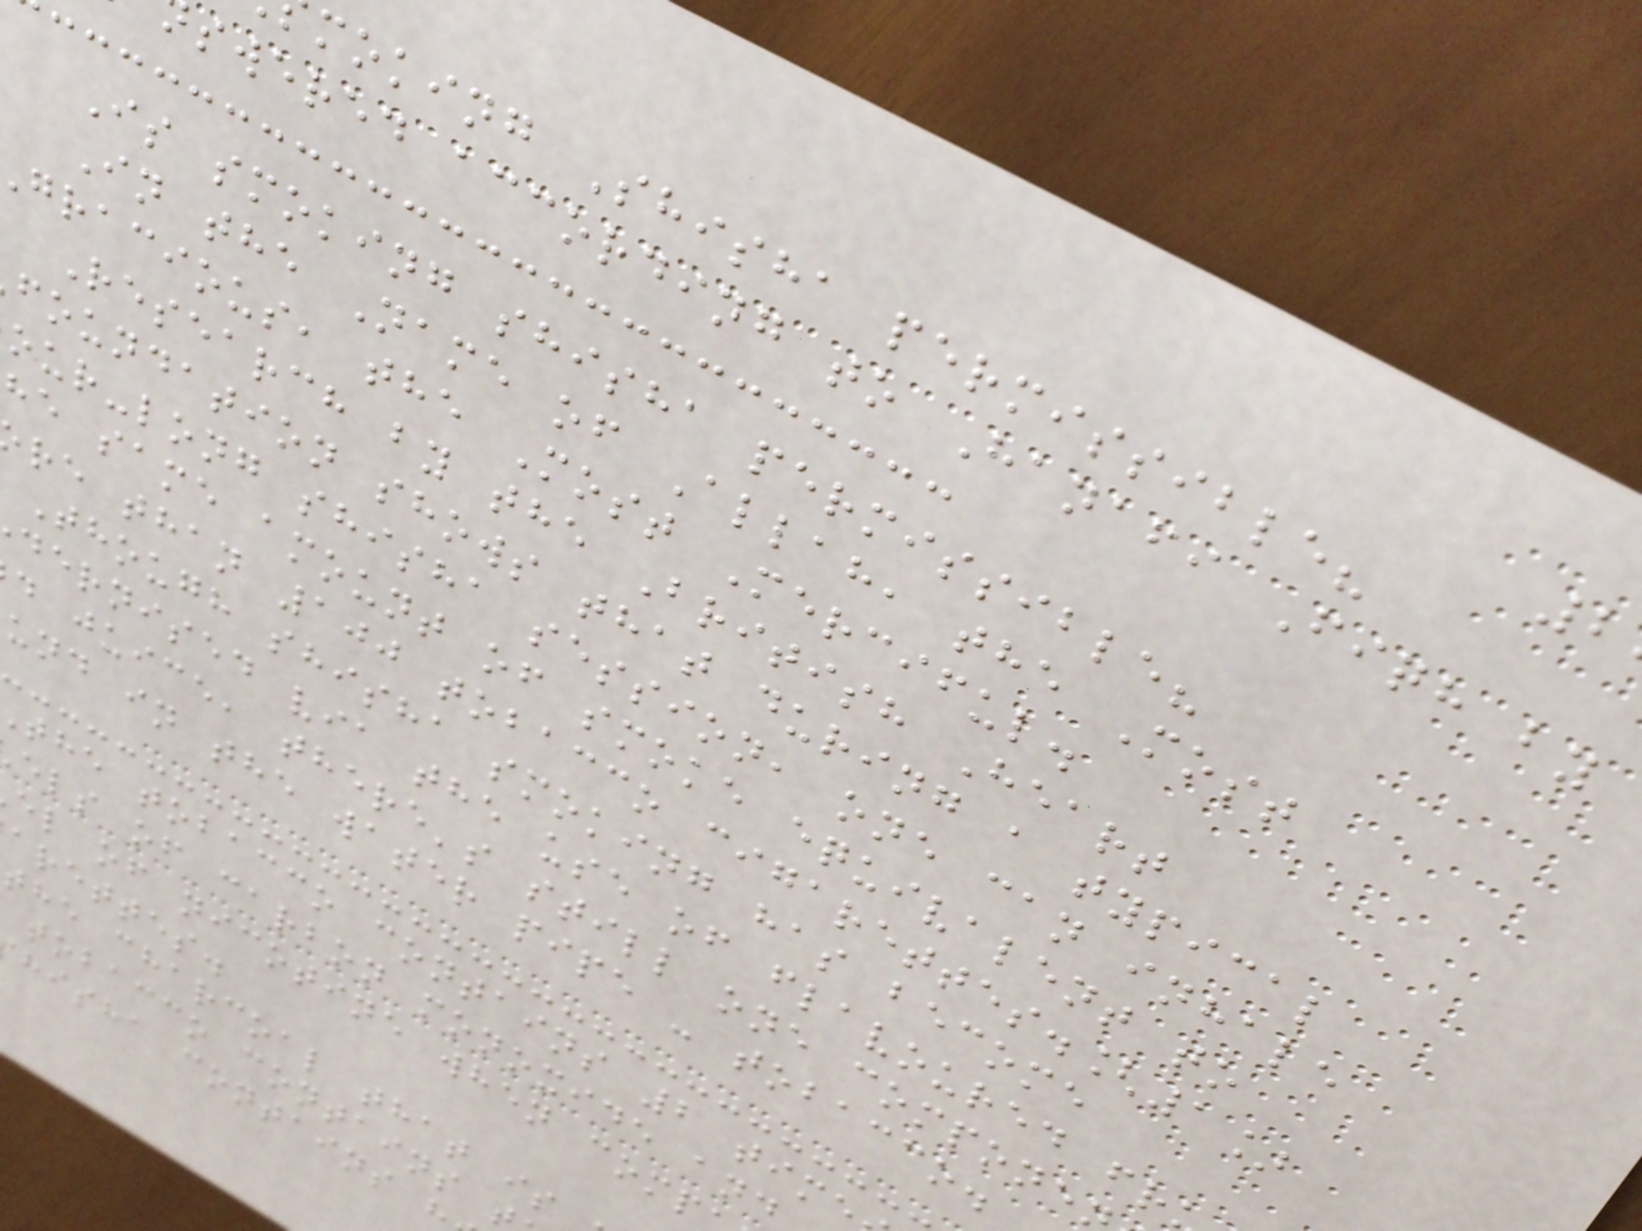moking Shisha permissible?
swered according to Hanafi Fiqh by
Is smoking shisha permissible?
In the Name of Allah, the Most
gracious, the Most Merciful.
Research by the British Heart
foundation shows that during a typical
our-long shisha session, one can inhale
he same amount of smoke equivalent to
re than 100 tobacco cigarettes.[1]
Though shisha smoking has become
dernised via the use of flavoured fr
d juice, there's still one compone
und in the water pipe - tobacco.
the tobacco contains 2 time
els of carbon monoxide and
el of nicotine when comp
arettes.
the charcoal that is
tobacco contains
hisha contains h
